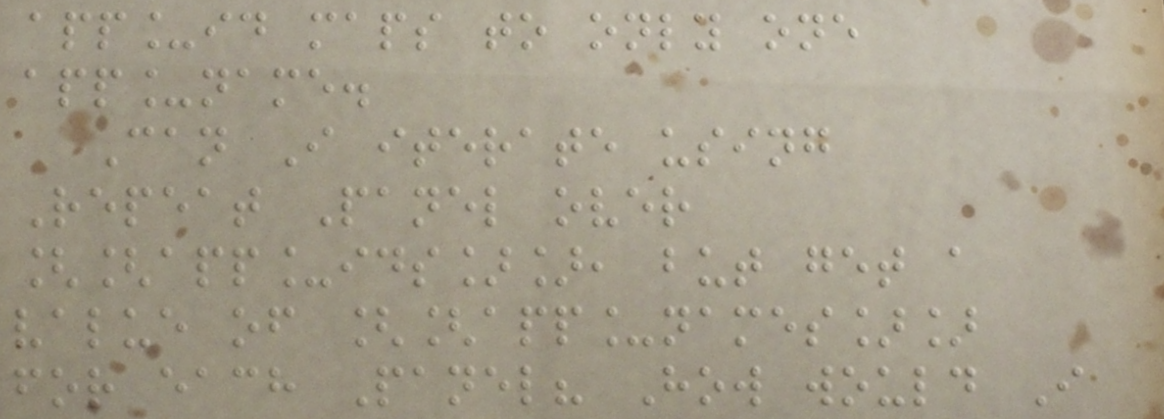app_id maps to only one
app_name.
Can I iterate using
Repeat Panel over
[[app_ids]], but get a
value of [[app_names]]
for each Panel? How would I
